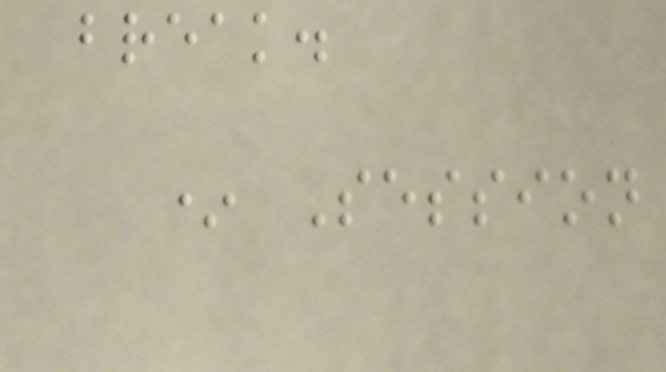break.
* Session
